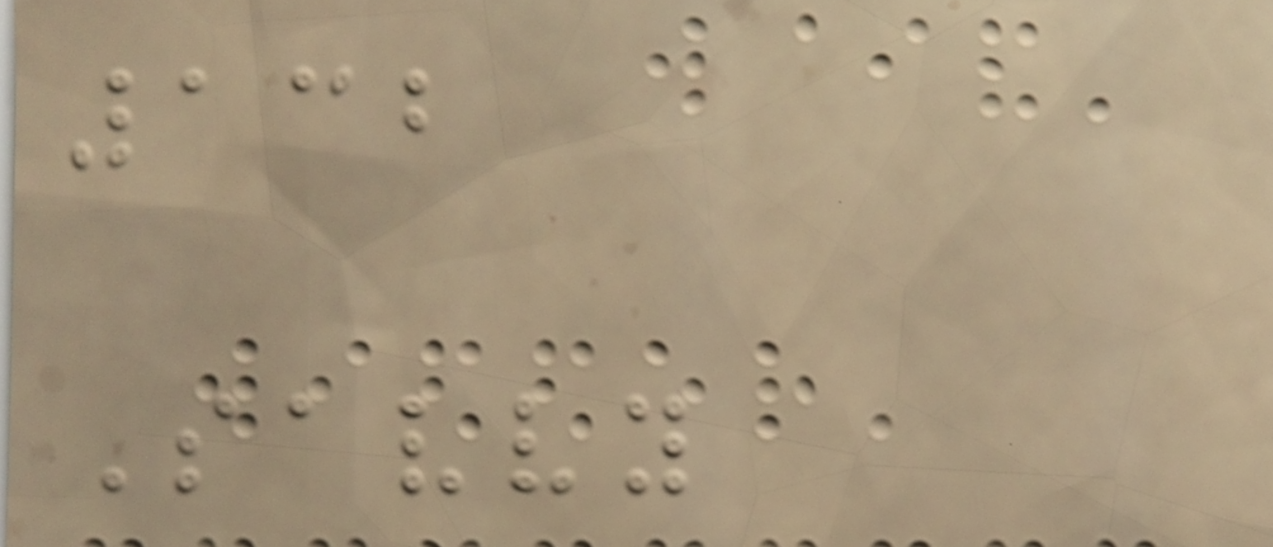132
Savvy
